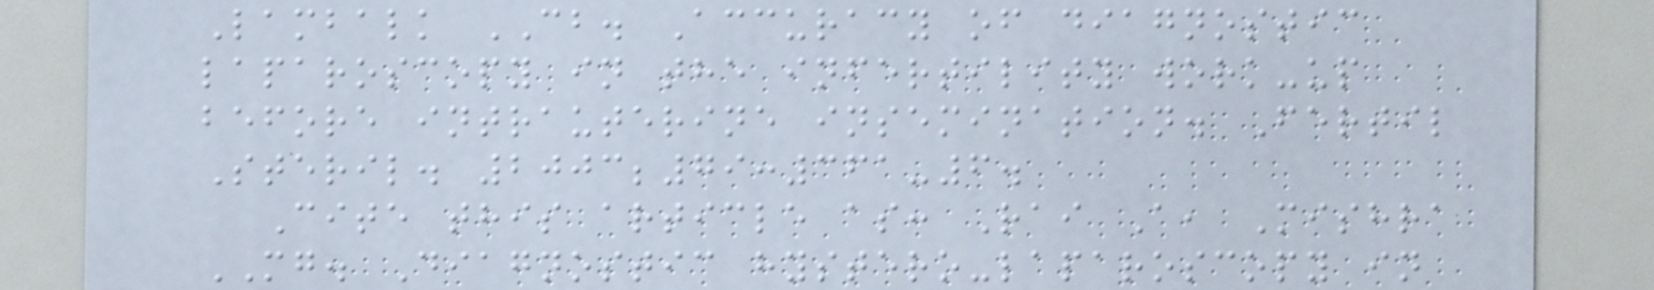Lambalk CB. Accuracy of diagnostic
laparoscopy in the infertility work-up
before intrauterine insemination. Fertil
Steril. 2003;79:361-6.
Cite this article as: Rai A, Mishra
MG. Diagnostic hystero-laparoscopy in
